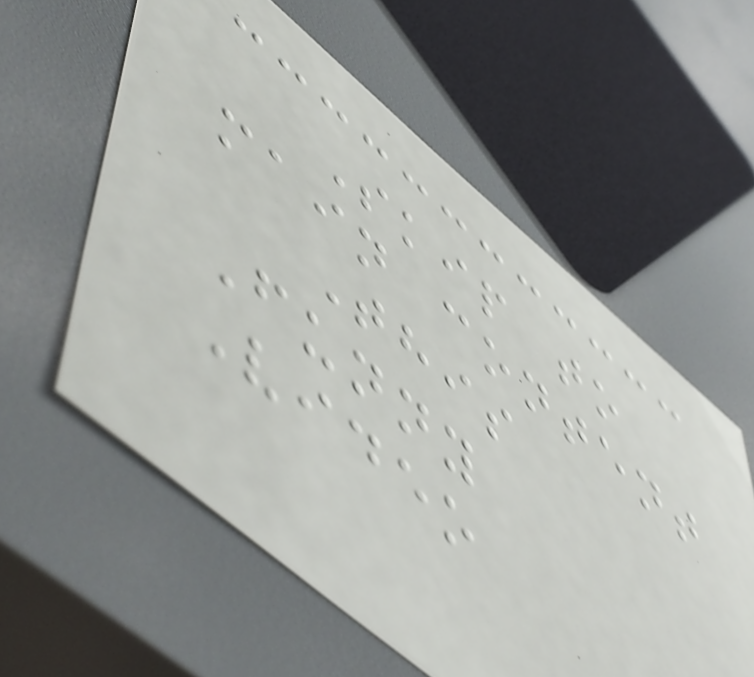Skip to
main content
This
Funny
Video
